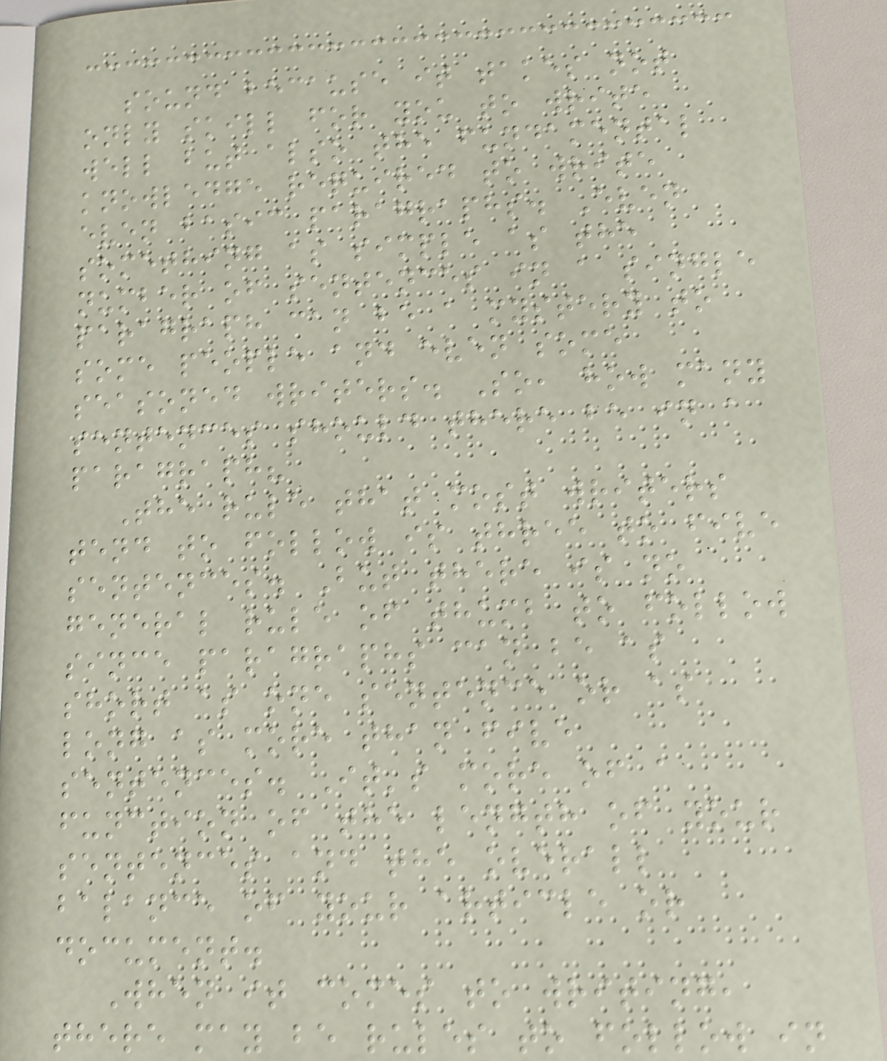sound because it takes not
only skill for you to write
well but also the fundamental
knowledge required to write
even basic paragraphs. Even
something as simple as the
number of sentences in a single
paragraph can be a mystery to
some people and even some
seasoned writers. So, how many
sentences should there be in a
paragraph?
The rule that most writers
tend to follow is three to five
sentences. But there is no
general rule of thumb to follow
since paragraphs can be as
short as one sentence or as
long as more than five
sentences. It's more of a
function of the length of your
sentences and the overall
balance of your article or
document.
When it comes to writing,
there may be rules to follow in
